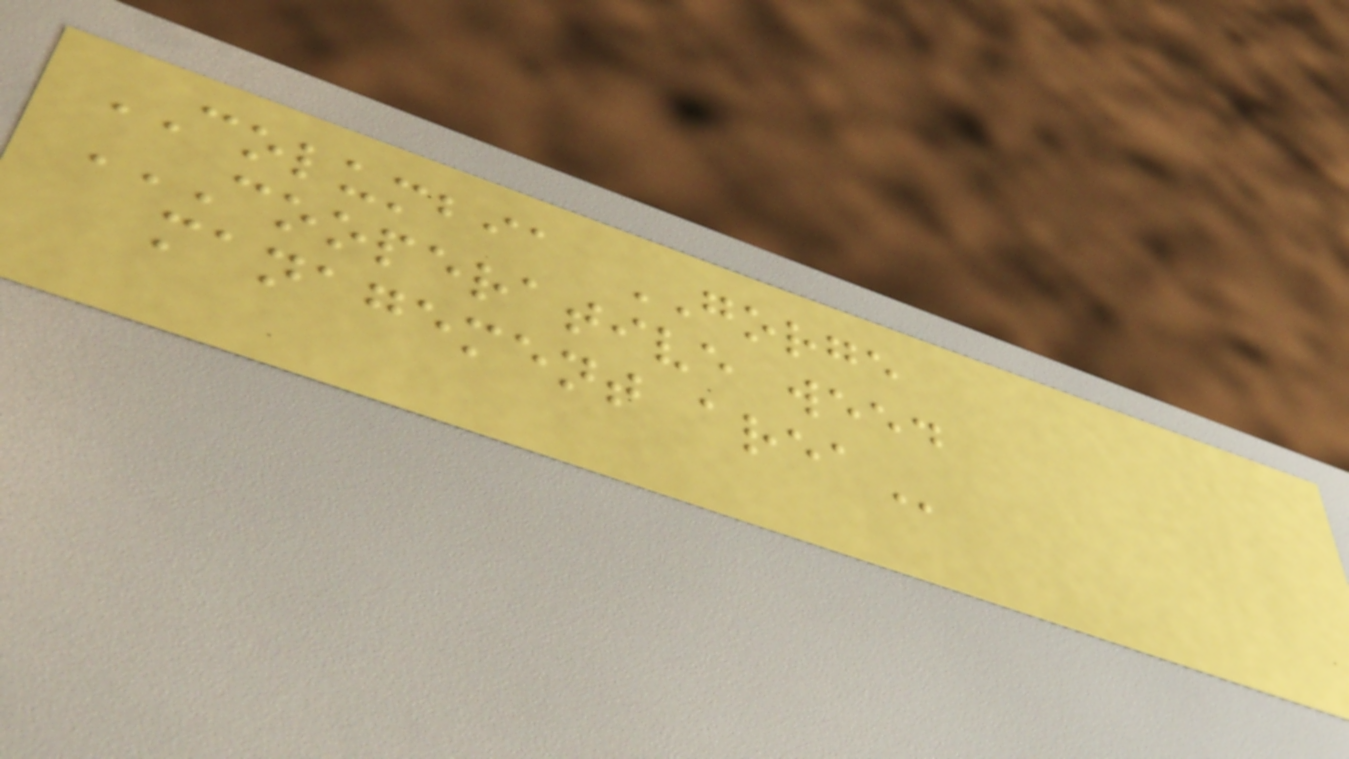COLUMBIA GORGE
COOPERATIVE WEED
MANAGEMENT AREA
